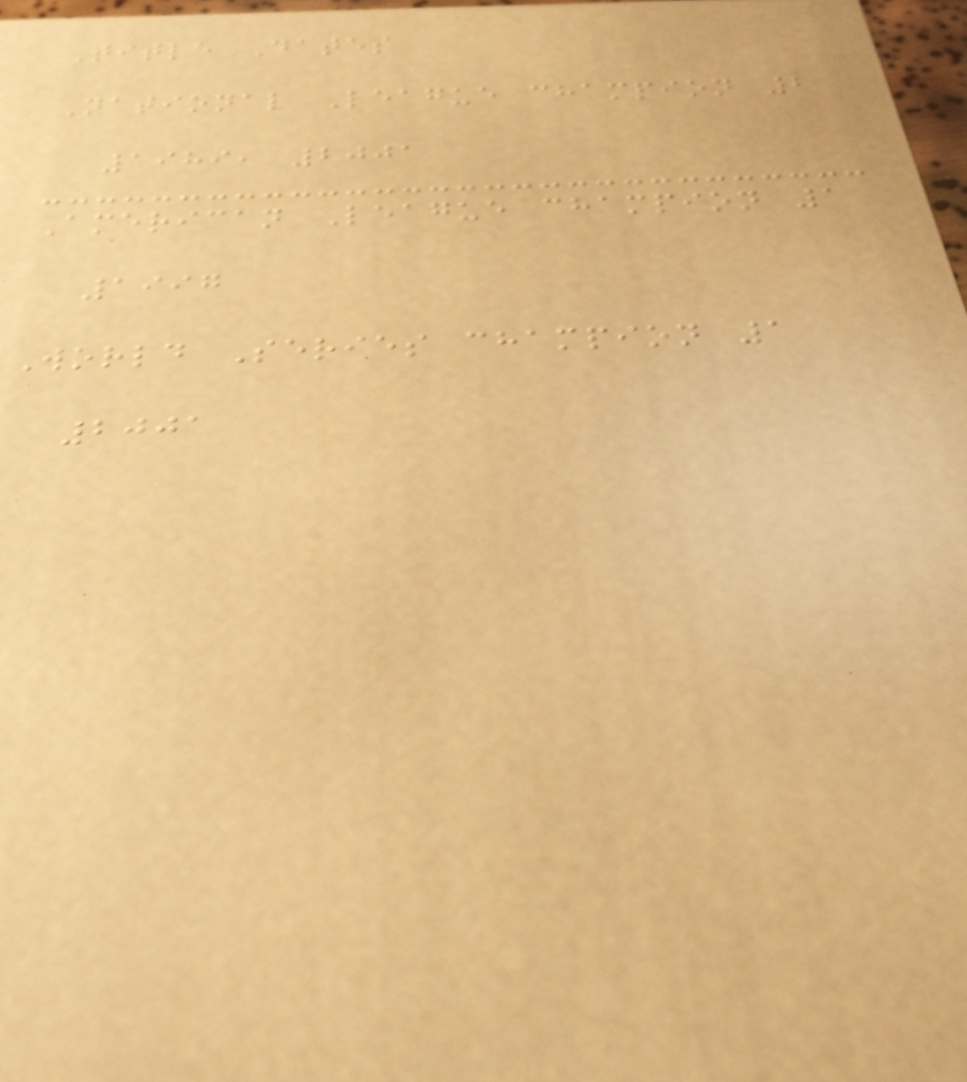Title Dates
National League champion 2
1989, 2001
American League champion 1
1997
World Series champion 1
2001
